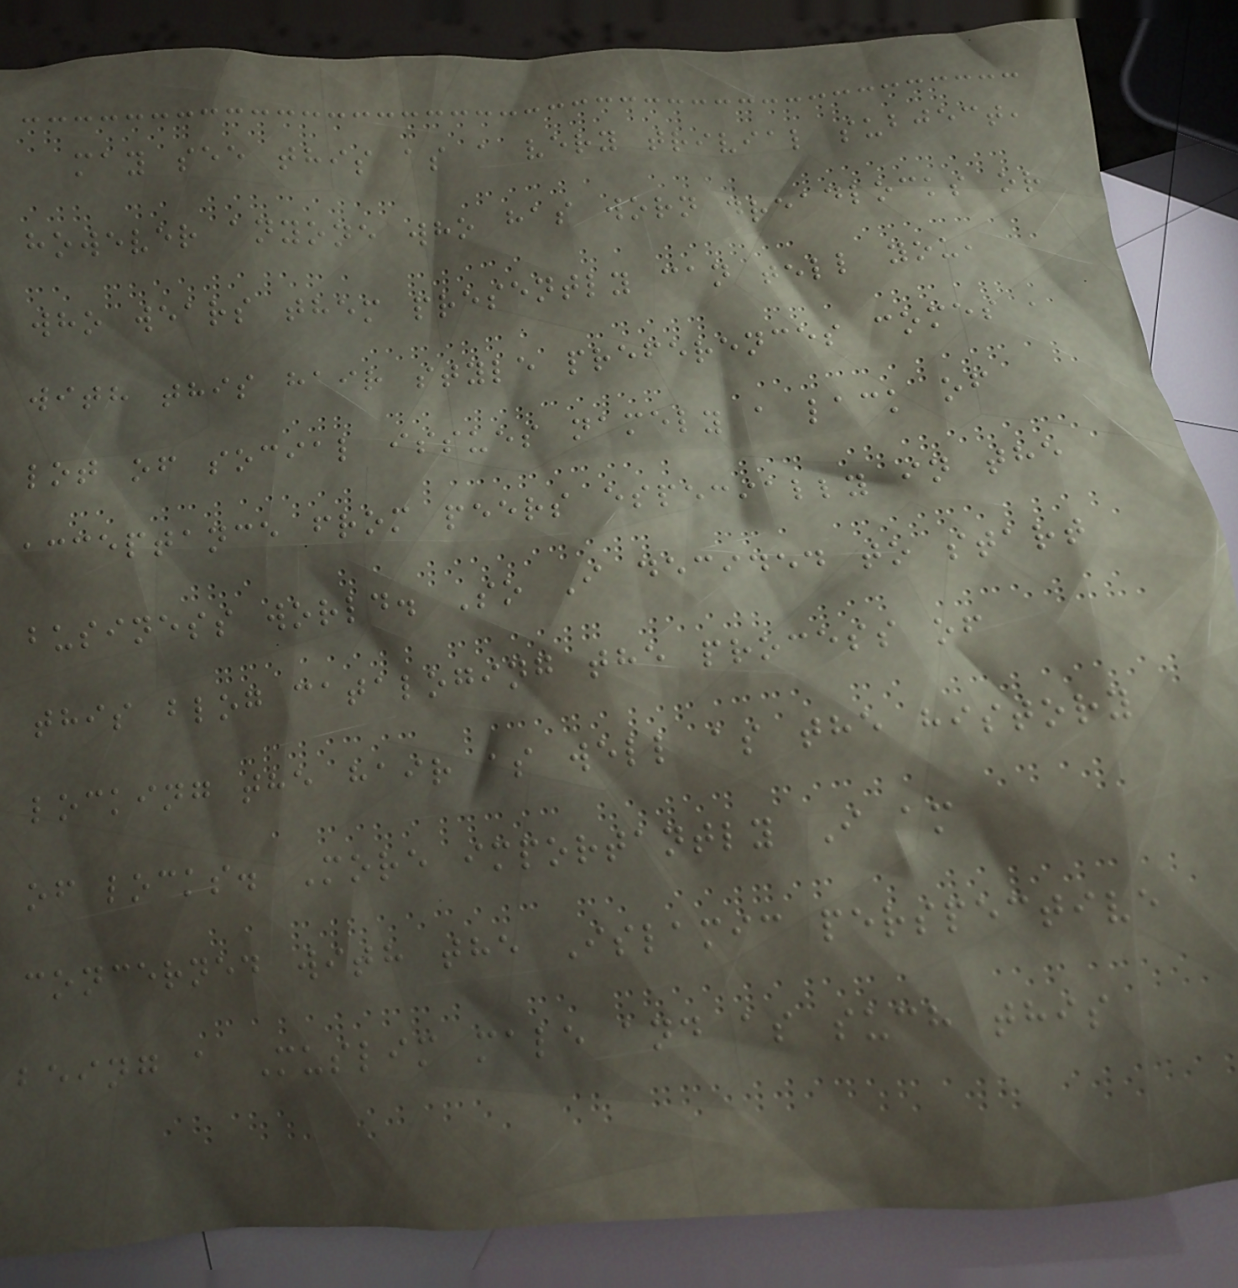may see this as a very trivial subject,
however anyone who has worn dreadlocks or
who wears them presently can tell you,
with this hair style preferences comes a
lot of social issues namely a lack of
acceptance from peers especially in the
business world. So I decided to start
this blog cataloging the process of
locking the hair as well as the history
of locks. More importantly I am
concerned with the Islamic perspective
being a Muslim male and as such this
